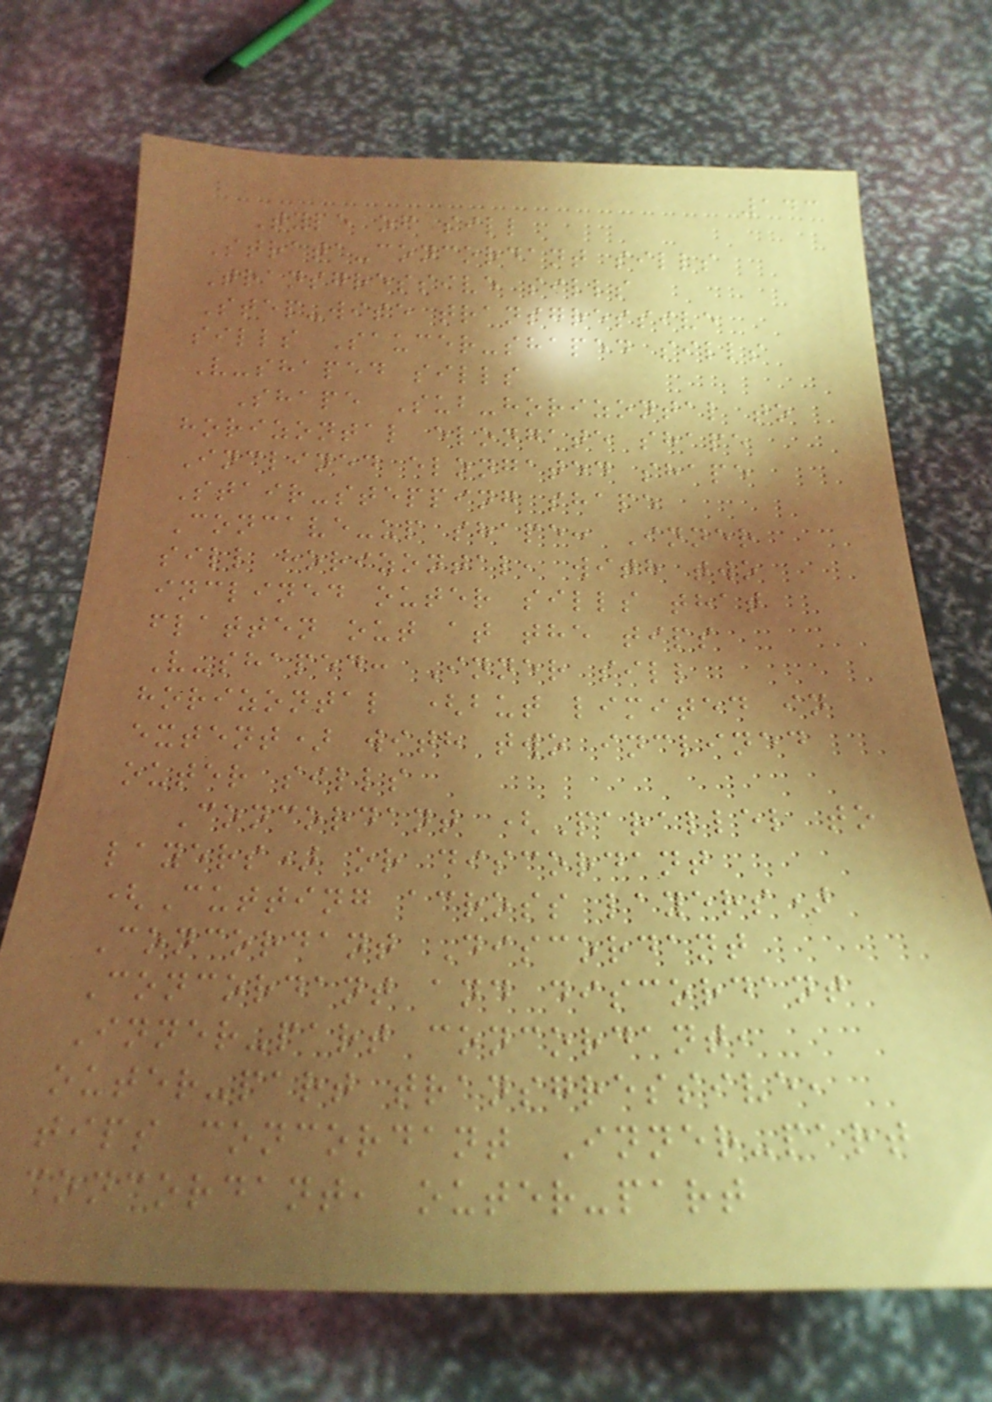143
Type of sill
Strata-concordant sills
Transgressive sills
Step-wise transgressive
sills Saucer-shaped sills
V-shaped sills
Shape Sub-horizontal to
horizontal elongate shape
Inclined elongated shape
Stair-stepping shape
Concave-up shape: Inner
sill horizontal, with two
inclined outer sills that
flatten out at the tips
V-shaped: Inner sill
horizontal (but limited in
extent) with two inclined
outer sills
Concordant (Parallel to
layers) or discordant
(Cutting across layers)
Concordant Discordant
Concordant and discordant
Inner-part concordant,
outer-part transgressive,
tips concordant Inner-part
concordant, outer-part
